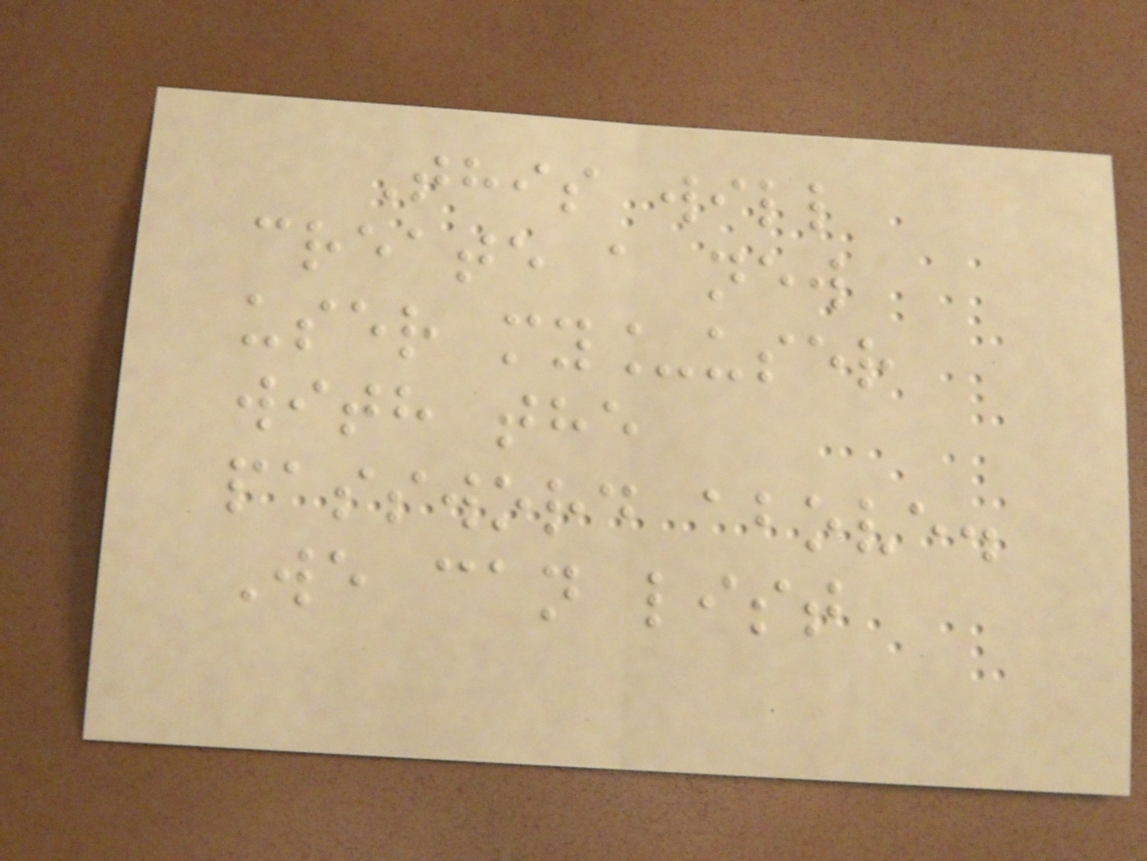This will
create a new
user my_user
with the
password above.
We can list
